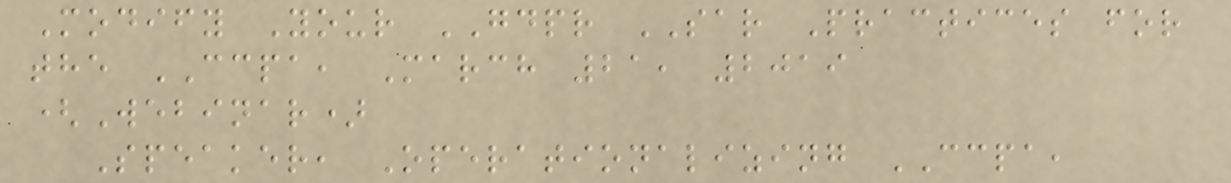Modify Your GDPR SAR Practices for
the CCPA, March 21, 2019
(Webinar)
Speaker, Operationalizing CCPA,
